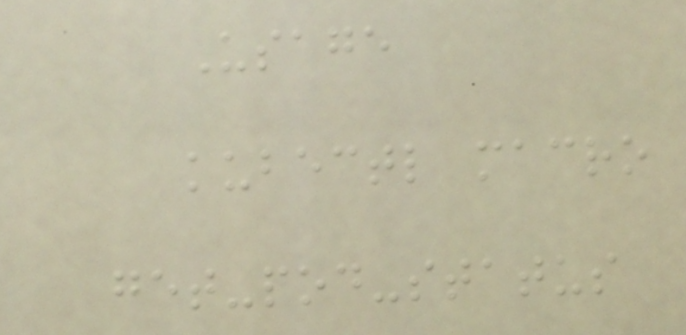Usage
kubectl macro
get-pod-status
